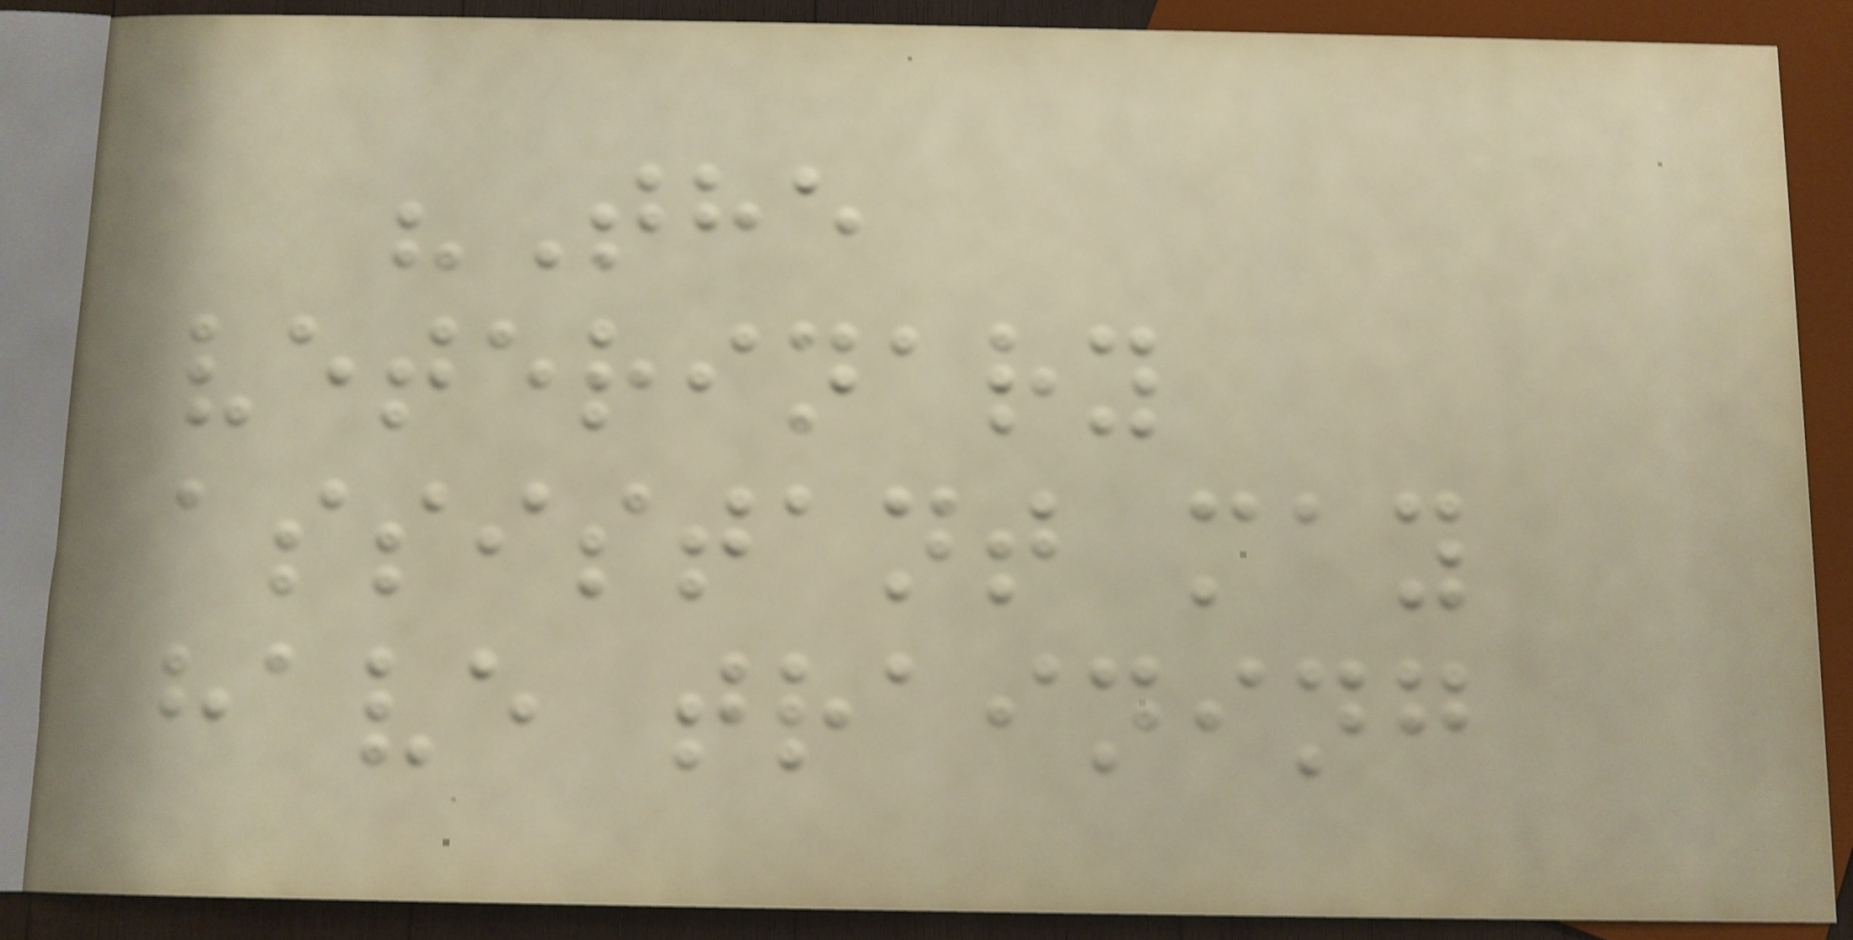"The
veterinary
assistant may
have training
